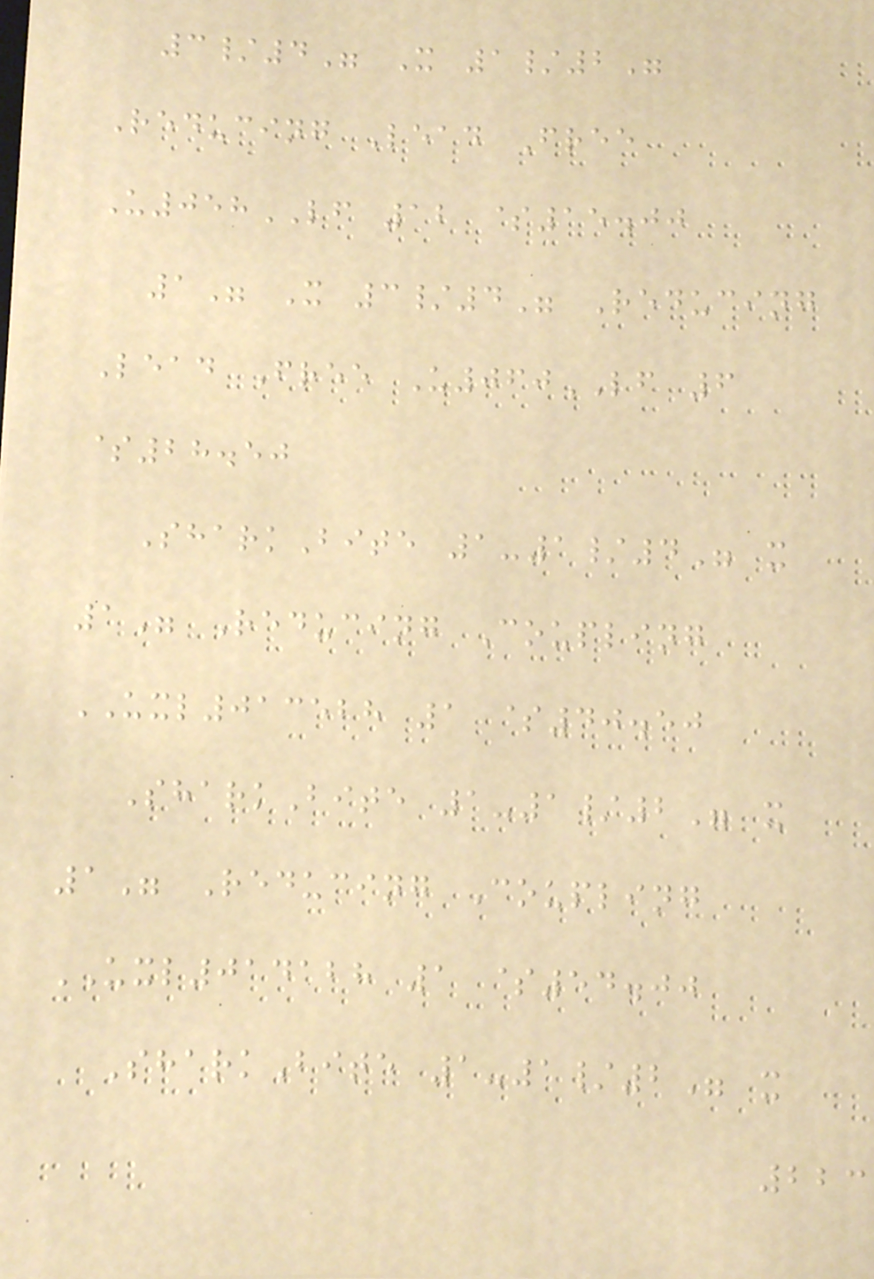3/4" X 1/2"
Reducing Lead Free
U058LF 12 $15.00
1" X 3/4" Reducing
Lead Free U060LF 6
$28.50
SharkBite 1-1/4" x
1" Reducing Coupling
UXL013528 1 $40.50
SharkBite 1-1/2" x
1" Reducing Coupling
UXL014128 1 $54.00
SharkBite 1-1/2" x
223
